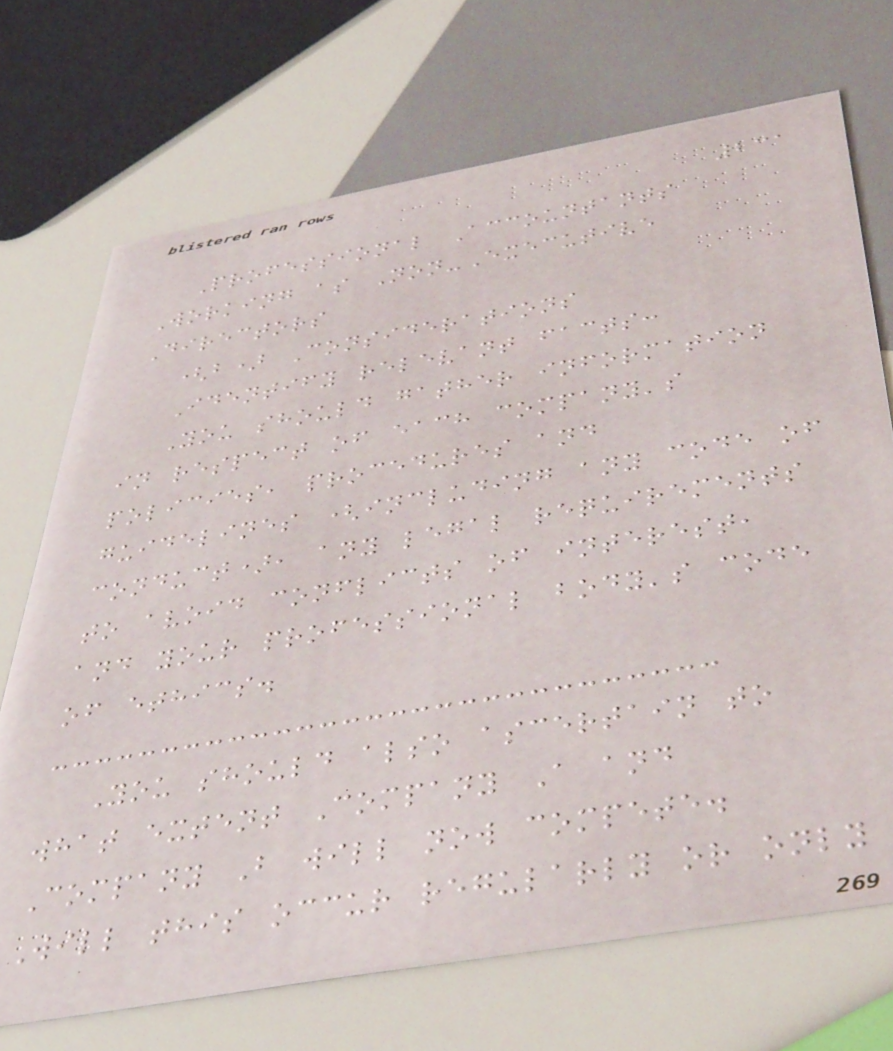231
Professional Accountants
Working as Non-Executive
Directors
(b) Considerations
Identify relevant facts:
You should gather information
in respect of each company's
policies, procedures and
guidelines (including any code of
conduct), any legal requirements
to avoid conflicts of interest,
and your professional body's code
of ethics.
You should also ascertain to
what extent Company A and
Company B will now compete.
Will this occur regularly or only
